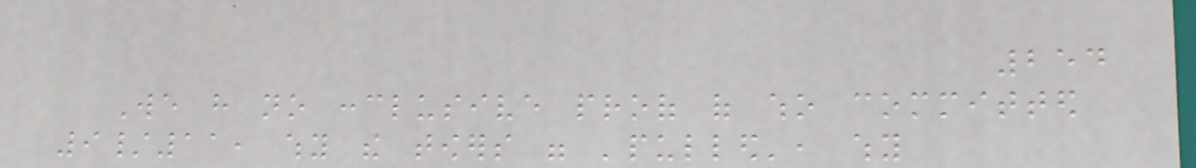254
We have no conclusive proof of who committed
9/11, why the towers were 'pulled', why
